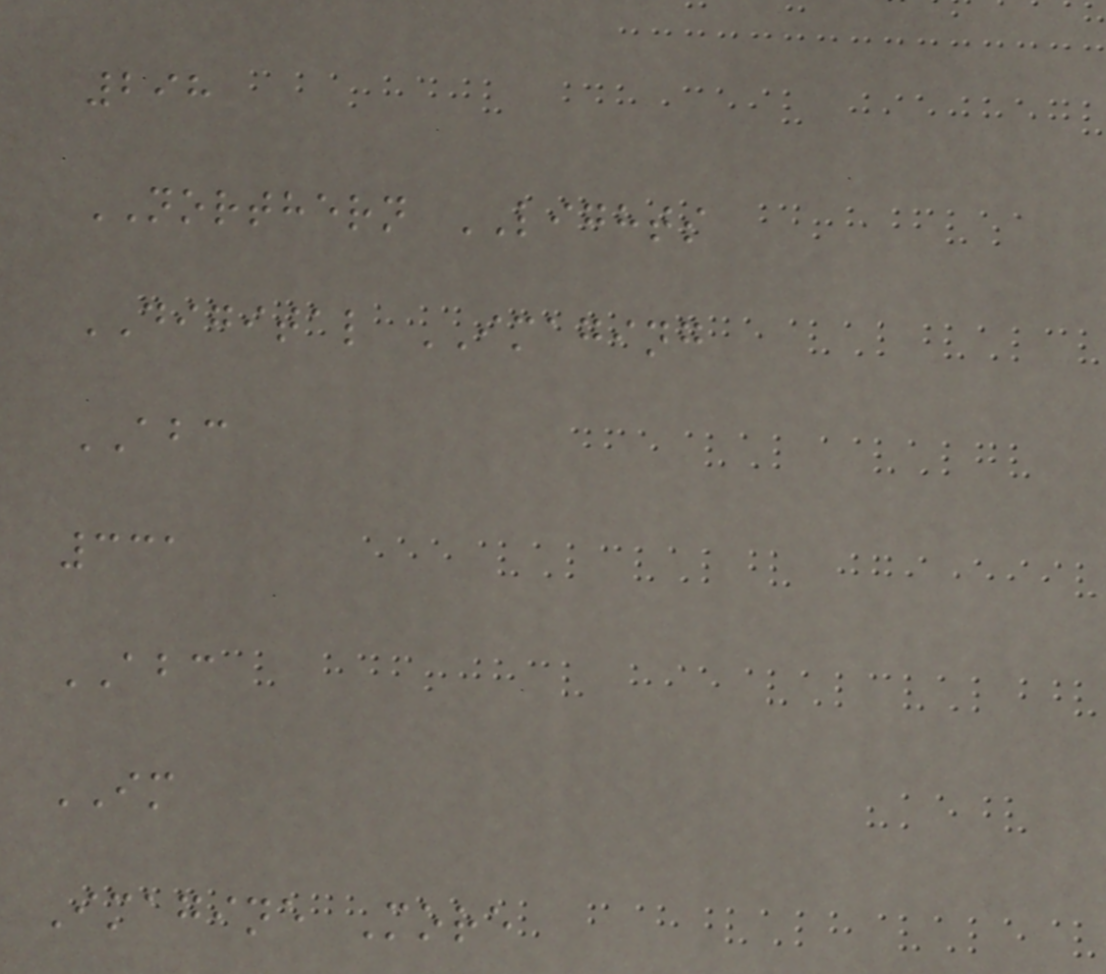298
NORTHERN LIGHTS
DIGITAL IMAGING
ABC
331
ABC
IM
Imagine More
